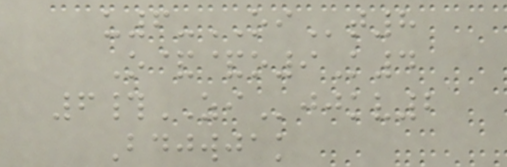u6-OIt8
O&&o9K4
6#ZIjjkv2
Bdjwjak
